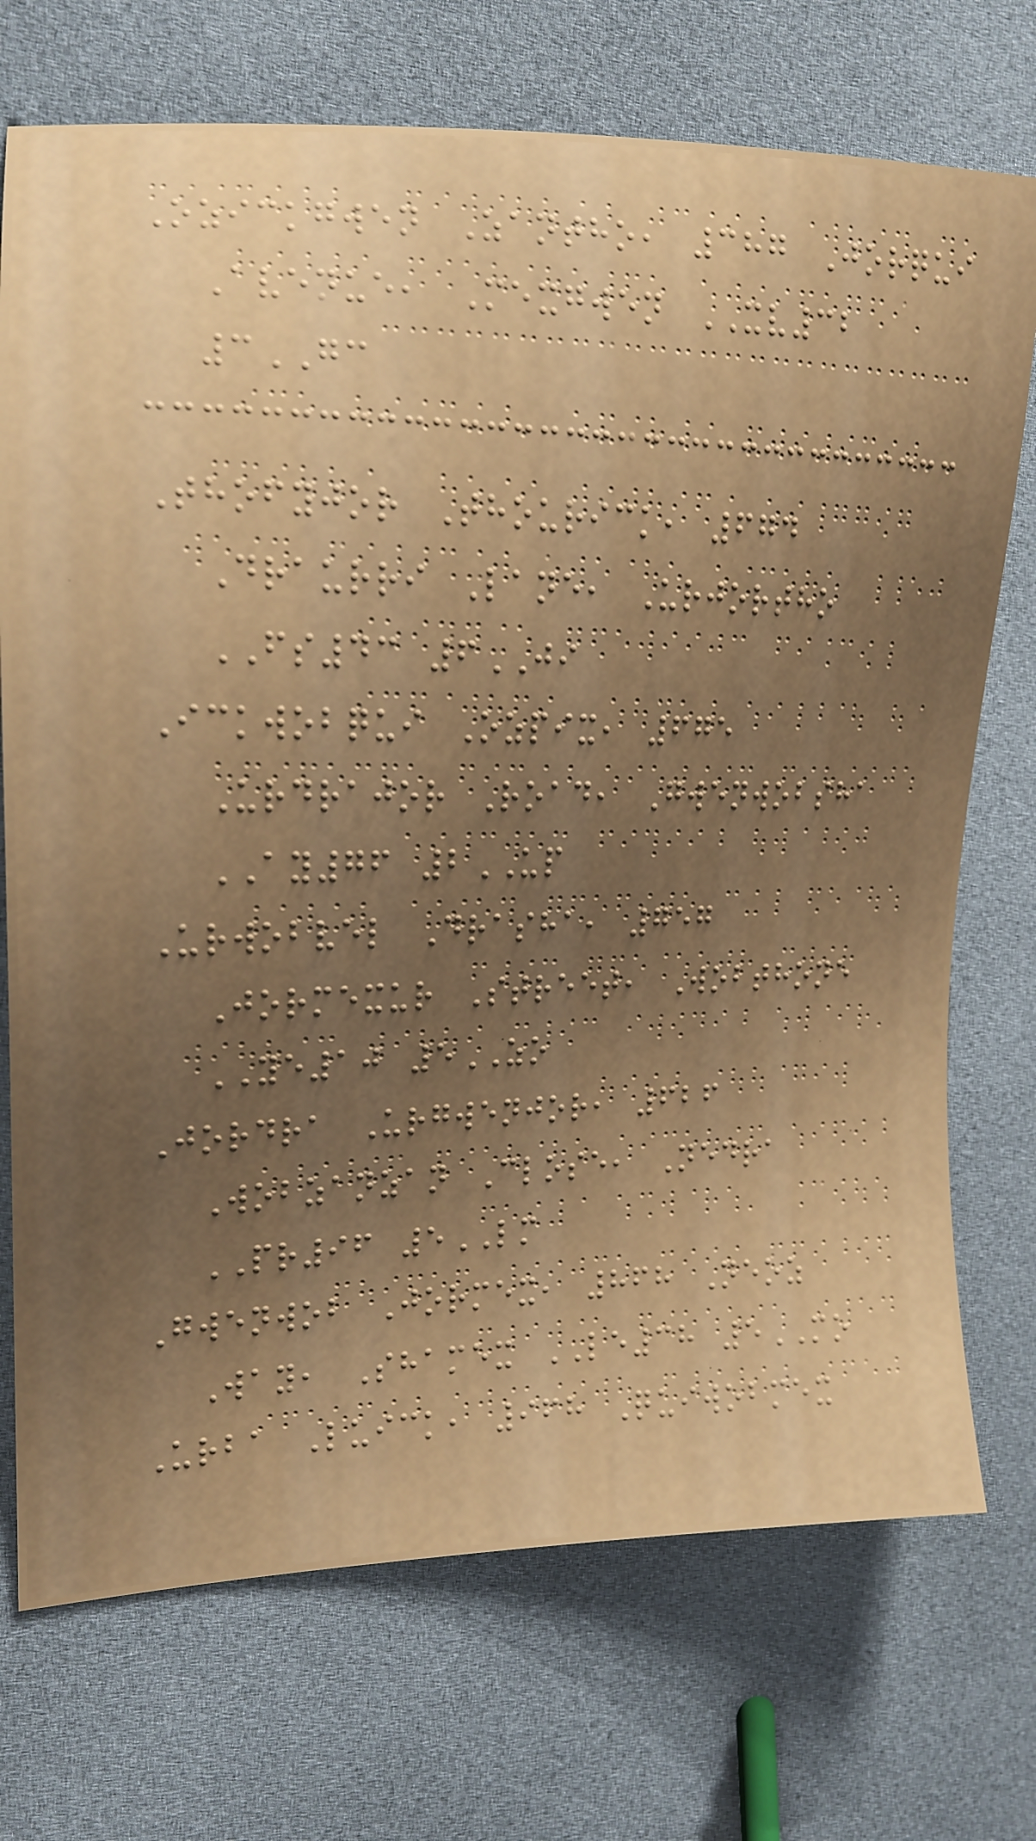Ozickgwen Zantho, 387 Jorqui
Avenue, Mexgwen XV32
3GC
Thofyjor Thourick, 674
Draurri Lane, Urjortho
FS43 6JI
Ickwobqui Ozpix, 675
Urdrajor Road, Gwenwobsha
AY76 2UP
Urwobvel Drasha, 757
Jormexur Street, Wobthone
YE10 5ZO
Jordra Urgwenjor, 626
Wobzanzan Close, Nedra
PR96 5LM
Gwenwob Jormex, 868 Neoz
Way, Shamex LE38 5MO
Urba Luick, 968 Quiwobmex
